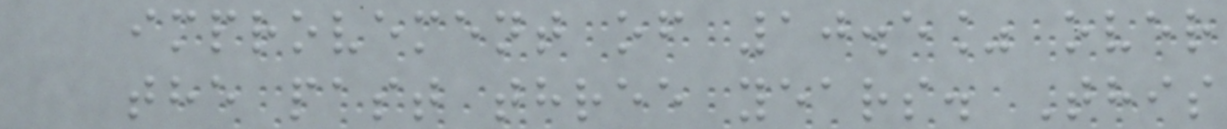improvement of 10.5% over
the past three years. This
